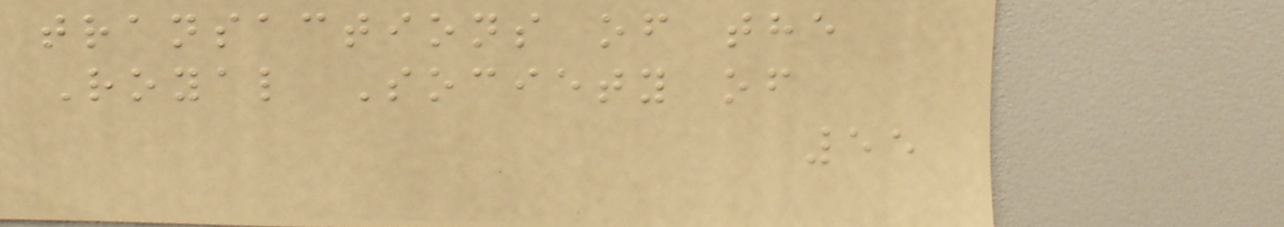transactions of the
Royal Society of
55
